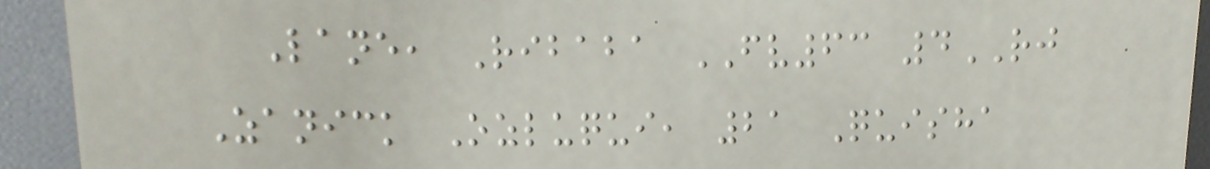Lane, Ribaba FV63 4RJ
Zanick Ozluqui, 21 Quisha
